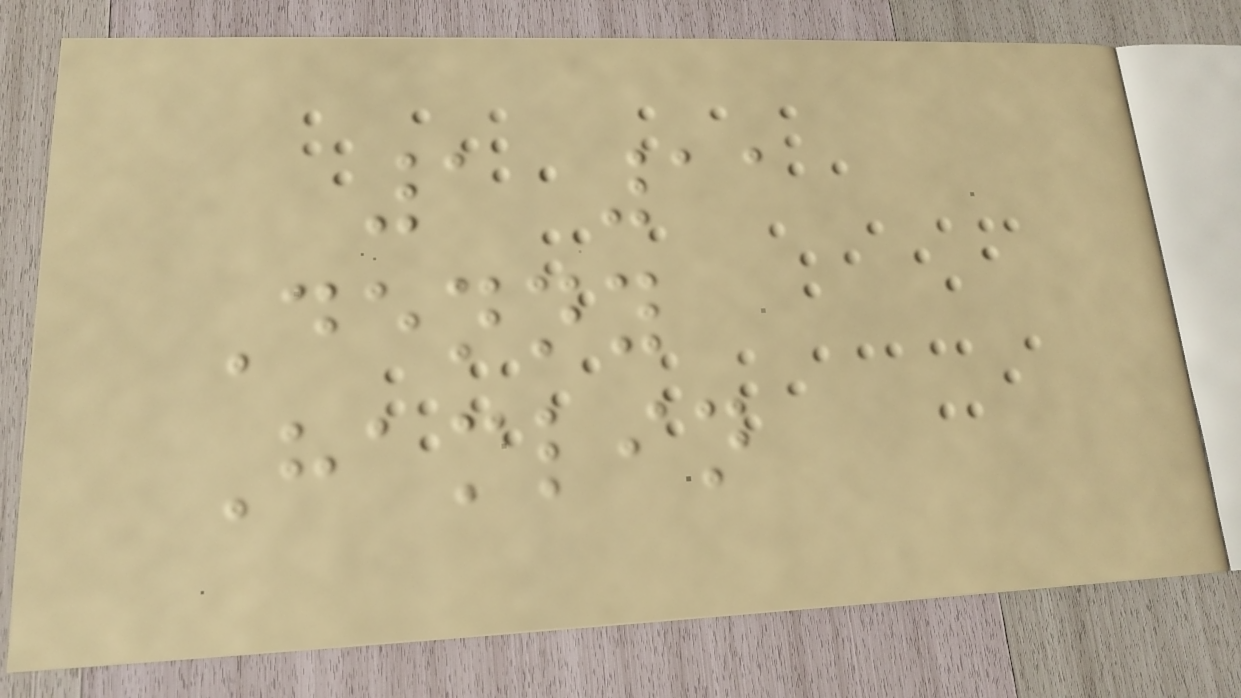1 11
Denny
Hamlin
